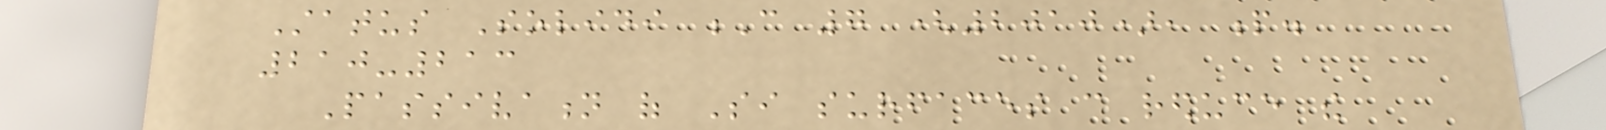Status Solidi C 7 (2010), p.
210-213
Passivation of Si surfaces can reduce the
